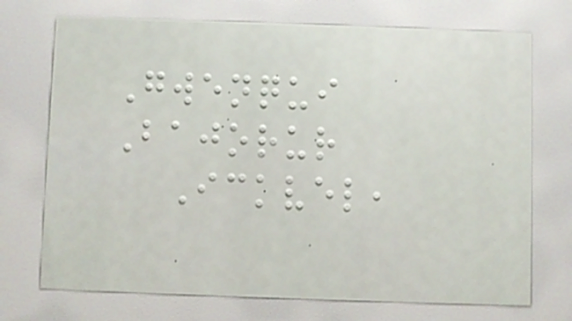Gwenqui
Bajorur
Ickvel,
